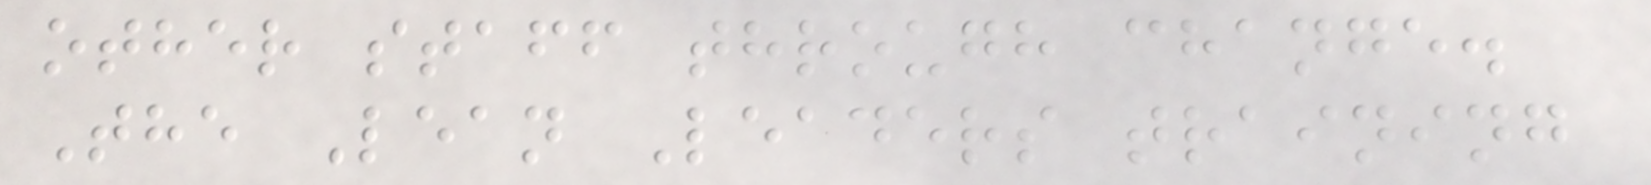other staff through change.
The Lean Leaders training
